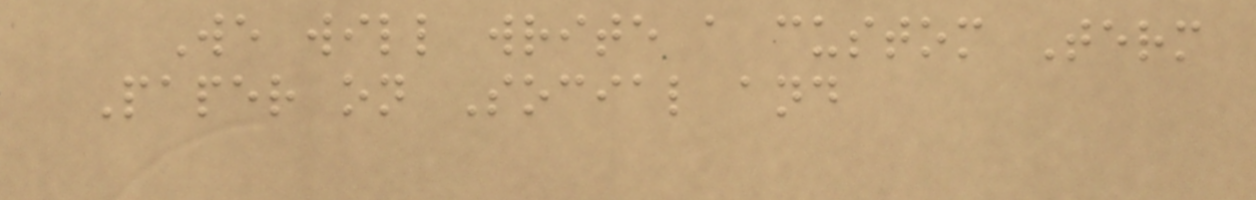We will write a custom Term
Paper on Social and
